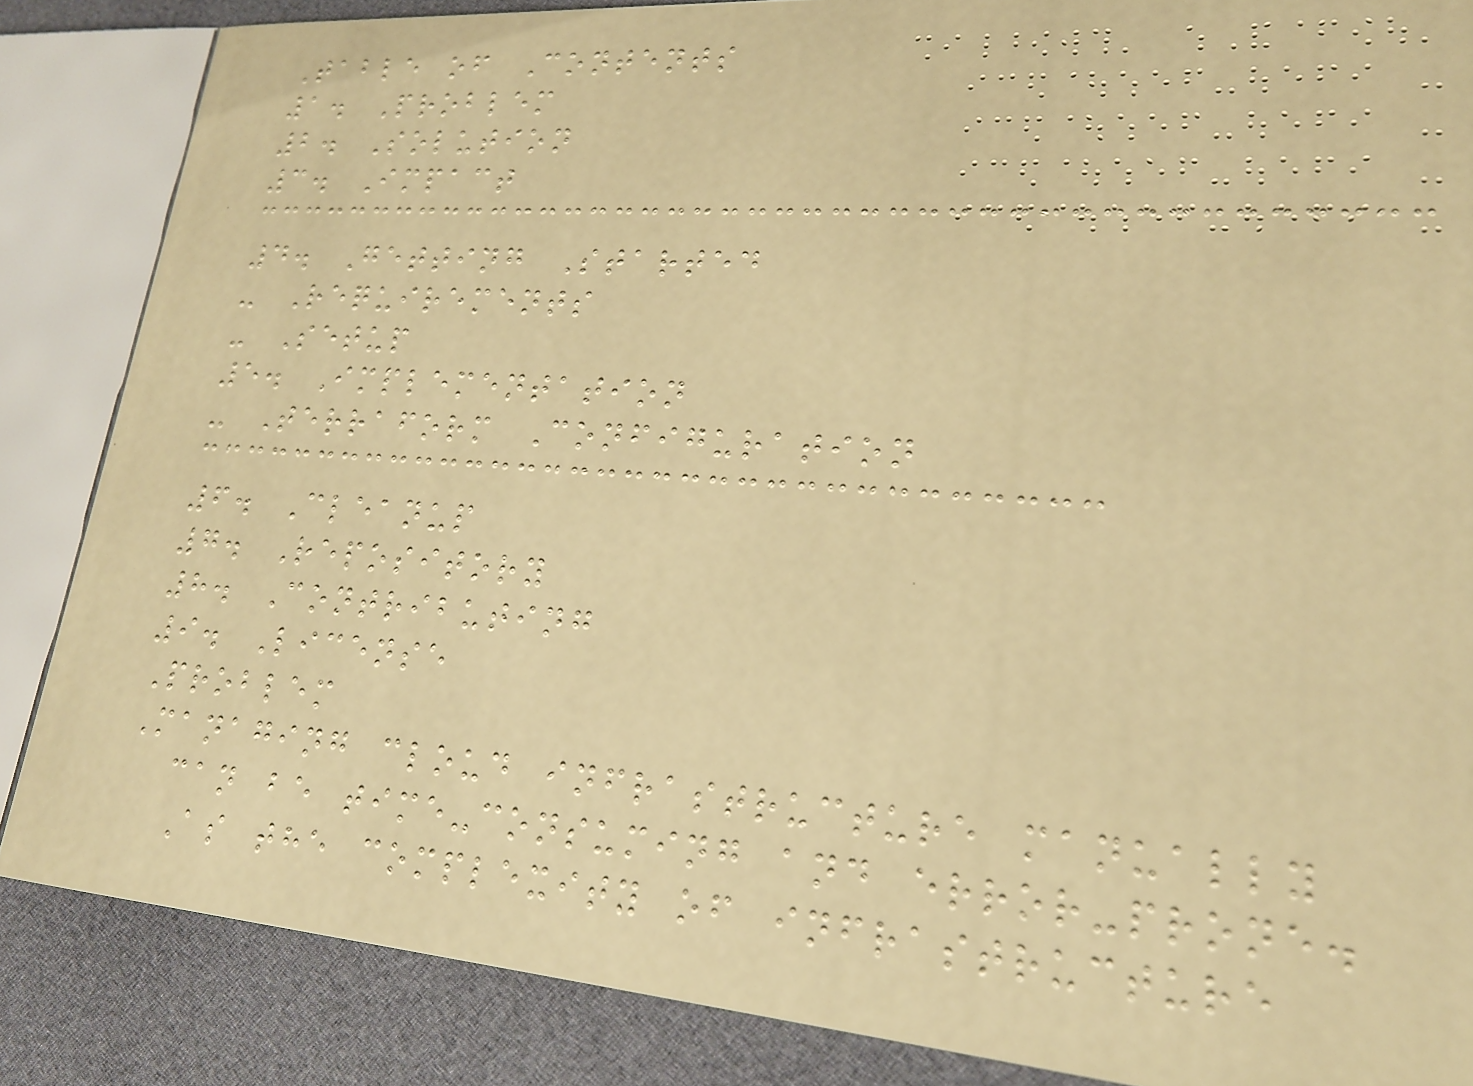Table of Contents
1. Problem
2. Solution
3. Impact
4. Getting Started
- Requirements
- Setup
5. Implementation
- Terraform Configuration
6. Cleanup
7. Repository
8. Contributing
9. License
Problem
Managing cloud infrastructure manually
can be time-consuming and error-prone.
As the complexity of infrastructure
